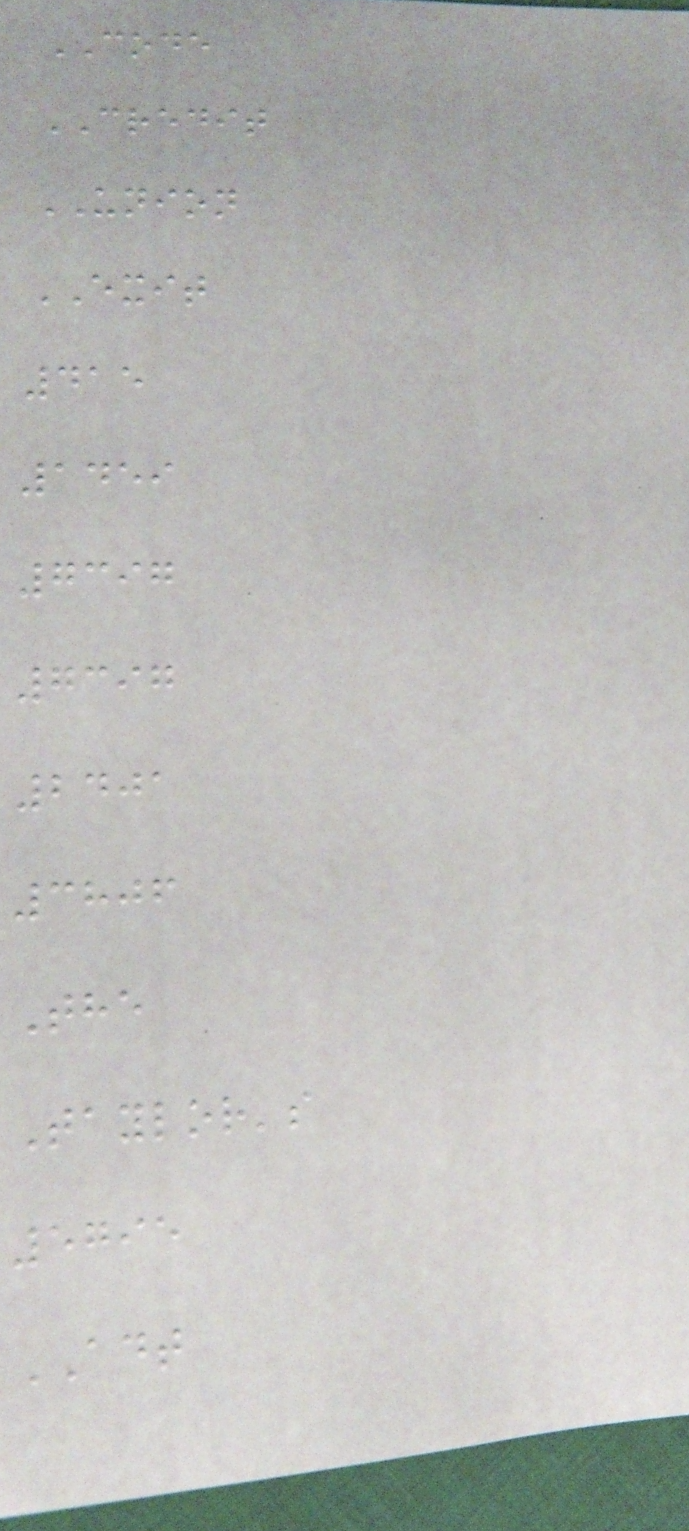CODE
CREDIT
UNION
EXIT
415
1459
7397
7397
2401
3806
The
Taylor's
5795
ADT
